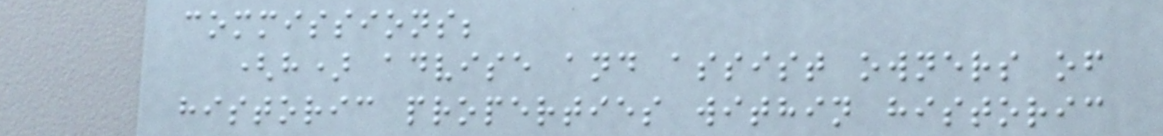commissions;
(h) advise and assist owners of
historic properties within historic
